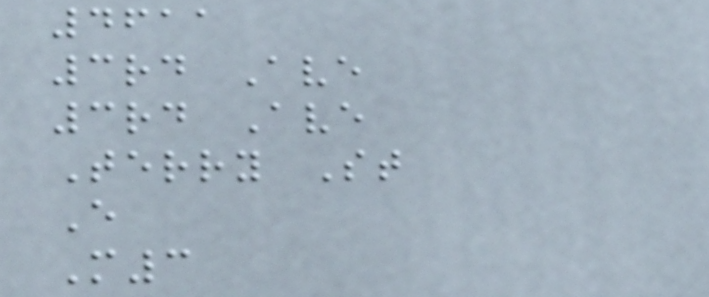4611
3rd Ave
3rd Ave
Terry St
E
M3
